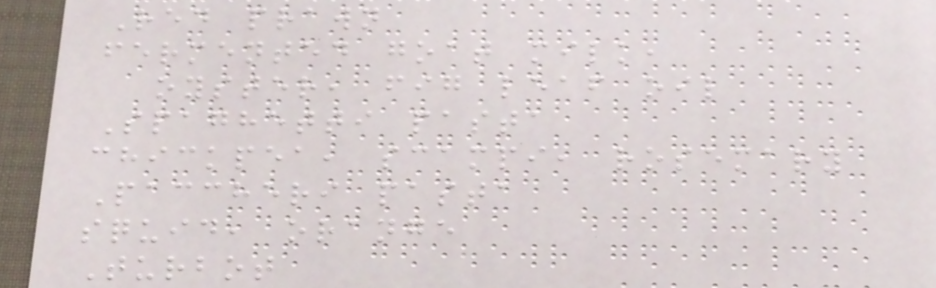Red prawn
fermented goat milk,
oyster, fig leaf oil
Spaghetti pasta
chickpea, scampi, rosemary
Paccheri pasta
squid, orange
Turbot
